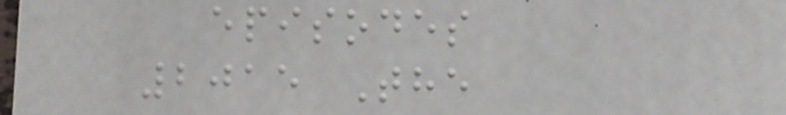episodes
2015 The
